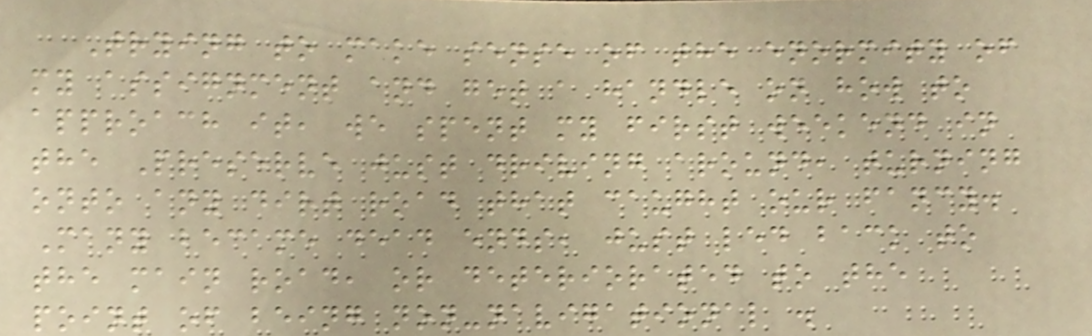Trying to make sense of the enormity of
my assignment and get a handle on how to
approach it, we spent my first weekend in
the Preserve just driving around, turning
onto any dirt road that caught our fancy.
Many became dead ends, just led back to
the main road, or deteriorated to the
point of being non-navigational .
